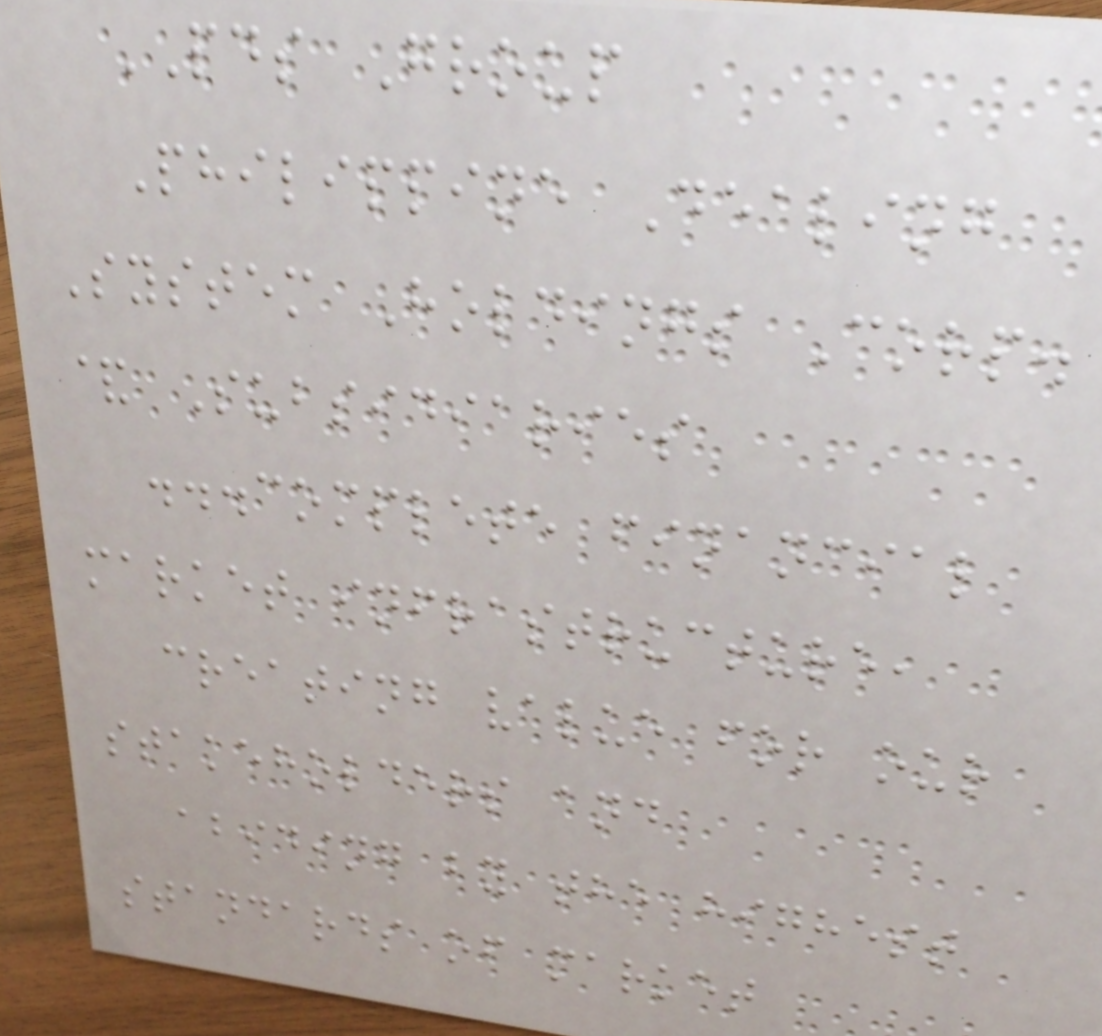PDS Group
Philippine Dealing
System Holdings Corp.
& Subsidiaries
...complete financial
market infrastructure,
creating value for our
stakeholders and
abiding by the highest
standards of market
